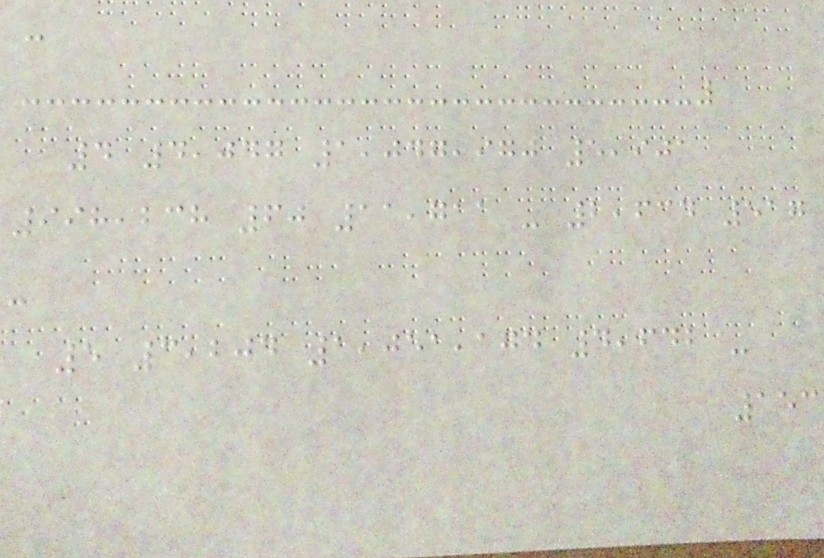-
4 4,047 1,047,970 5,901
998,238 60 11,711 - 2,634 517
-
5 3,204 1,051,174 4,642 -
153
